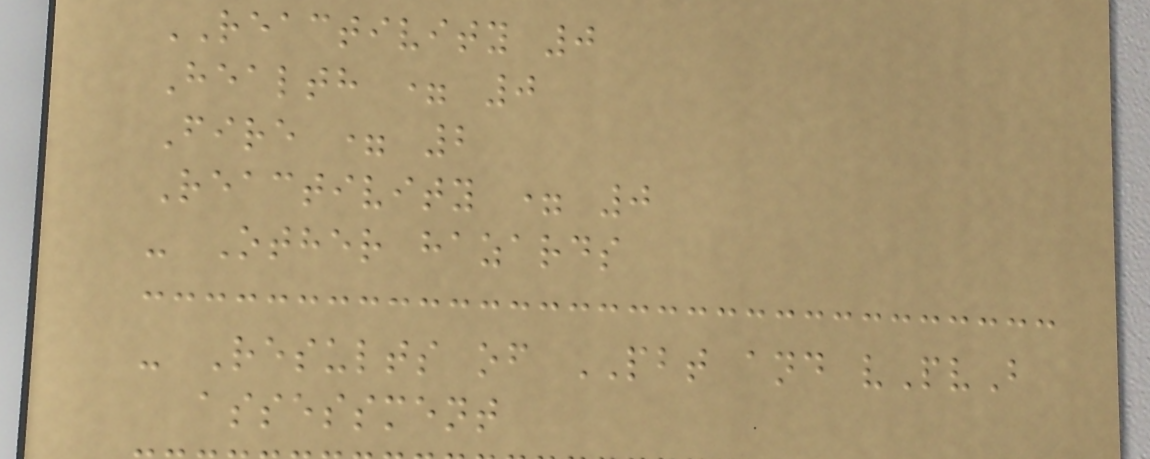REACTIVITY 0
Health = 0
Fire = 2
Reactivity = 0
- Other hazards
- Results of PBT and vPvB
assessment
